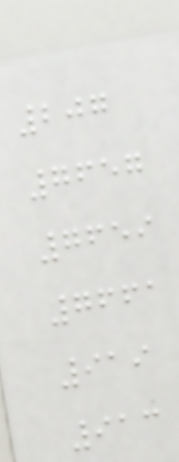207
7657
7659
7661
919
913
